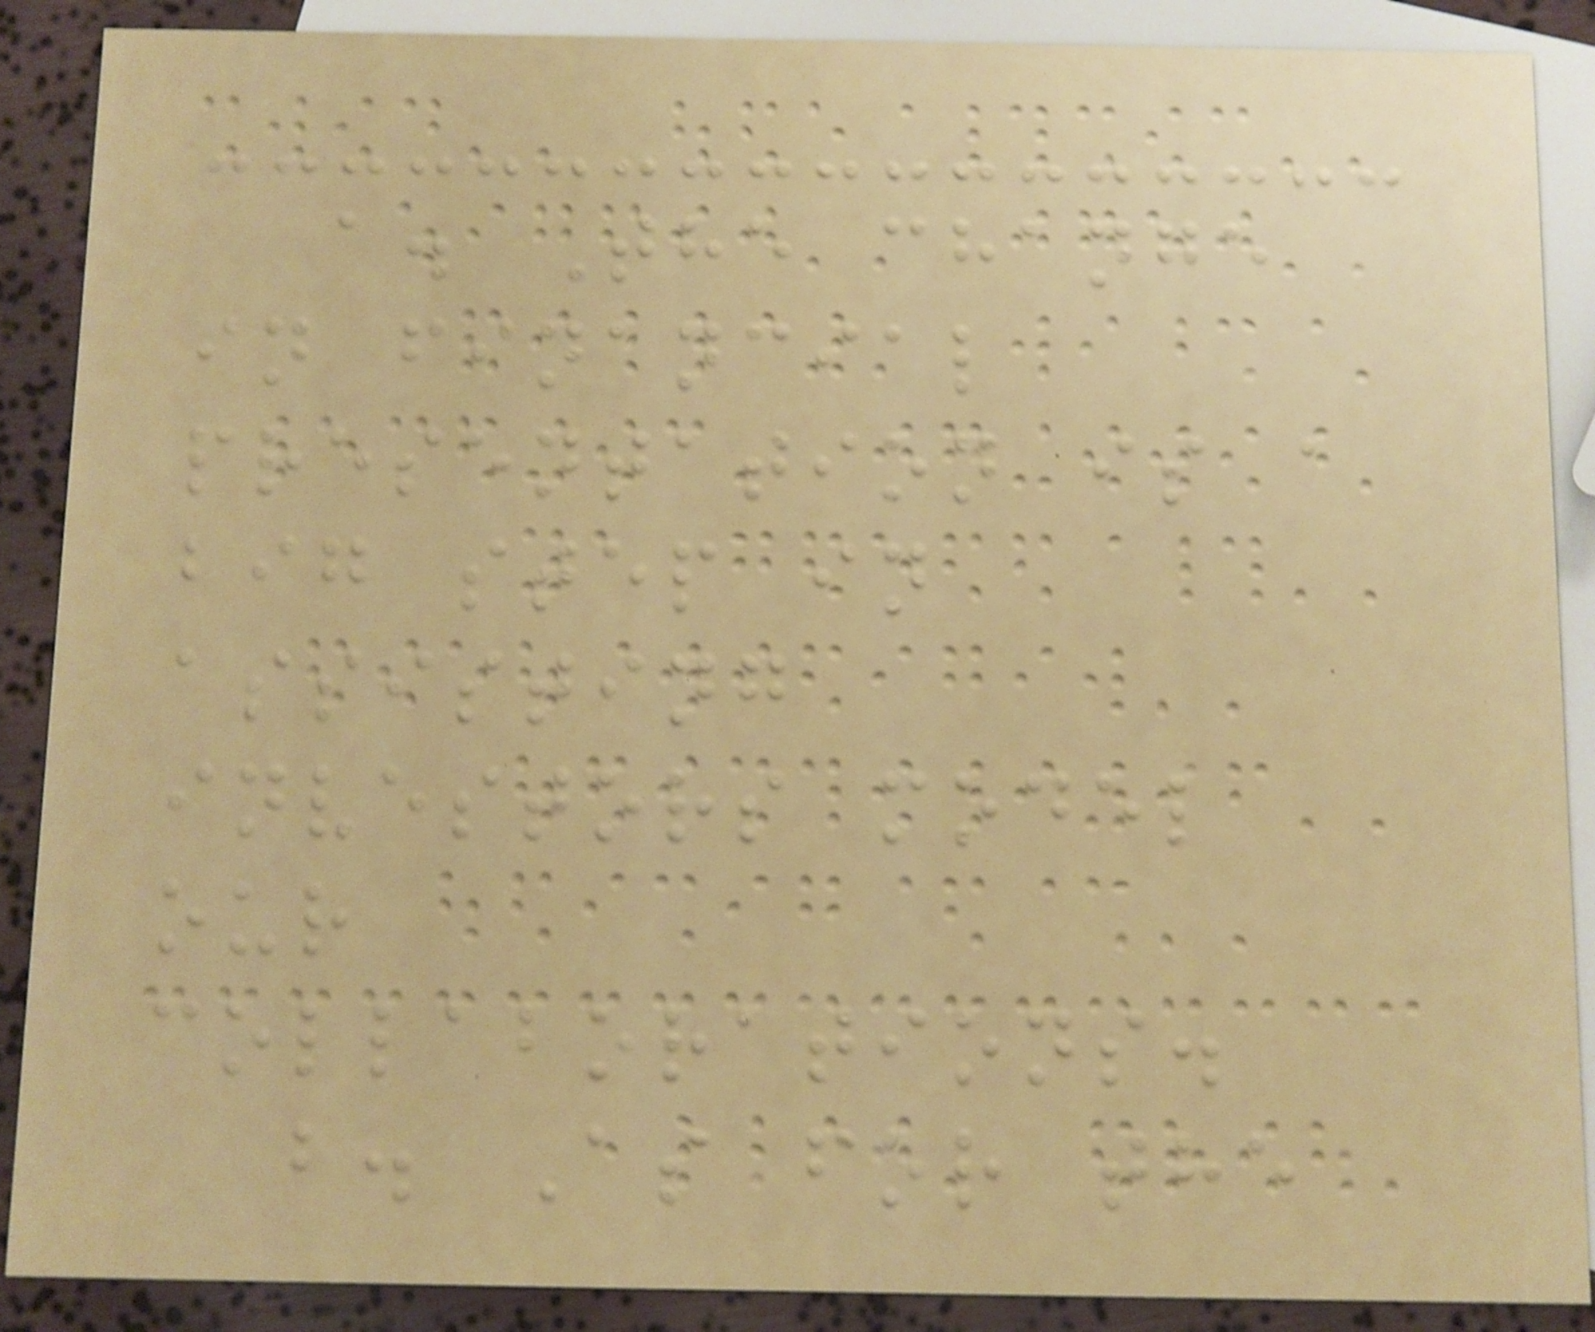a. The change
in financial
presentation is a
big step in
assisting
investors model
our
collaborations.
b. As for the
